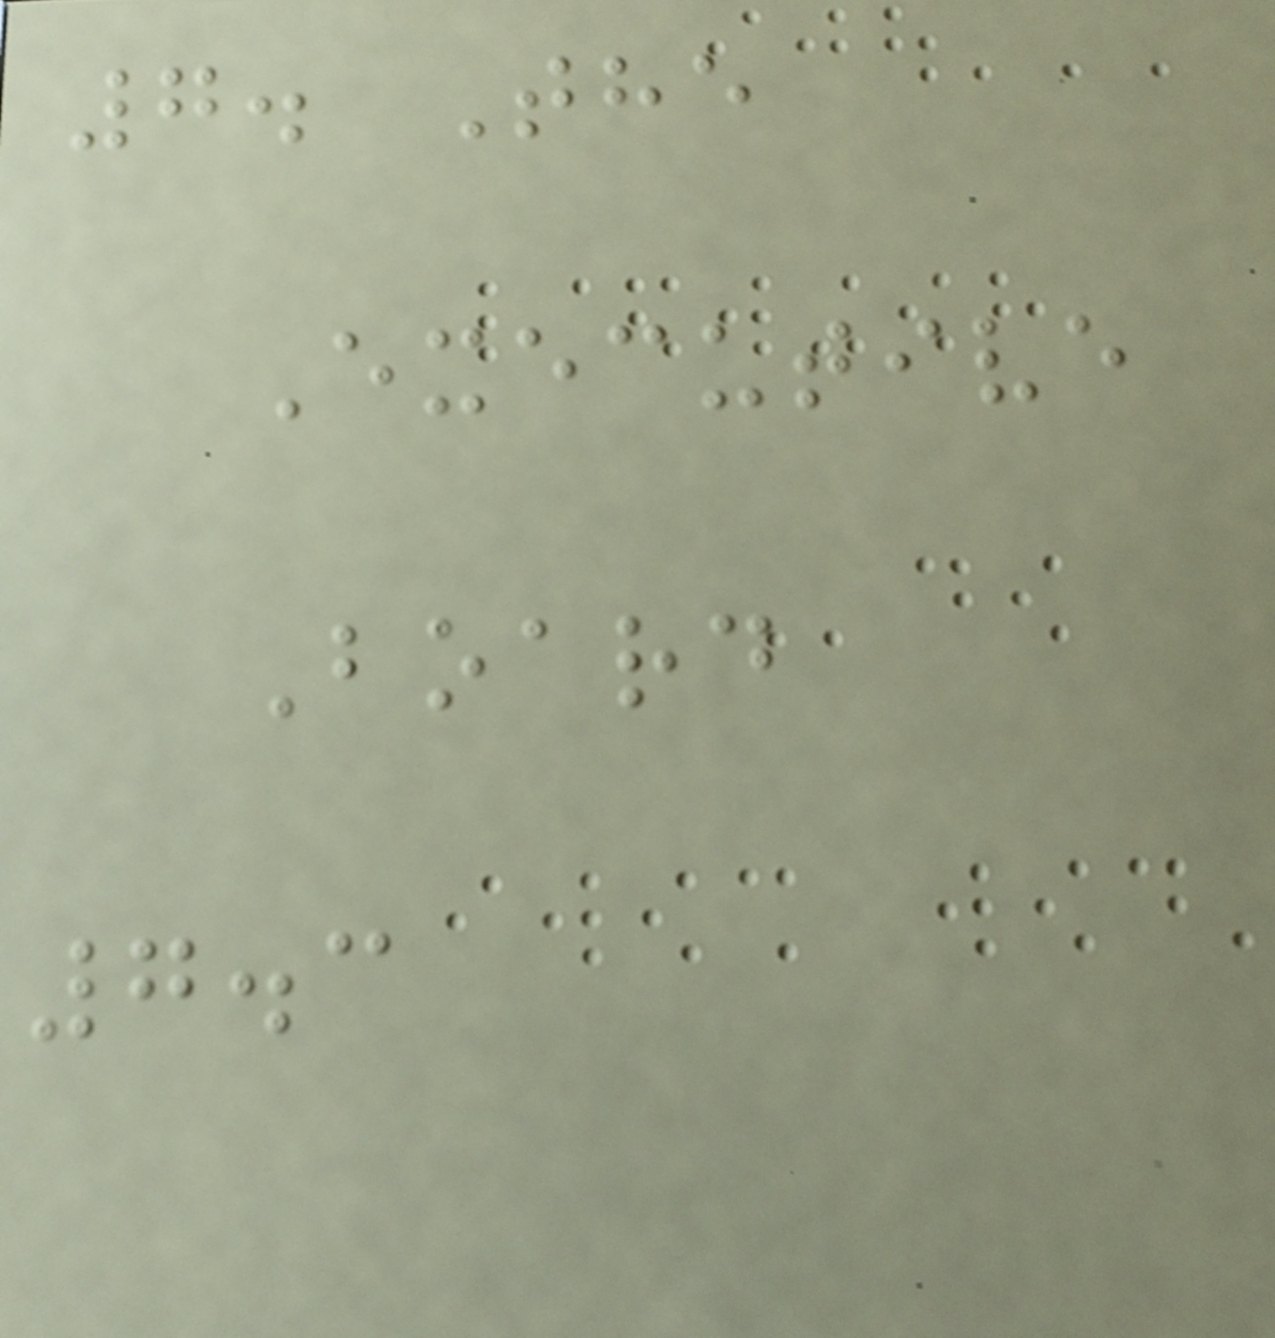7. The
Executive
Board
7.3
